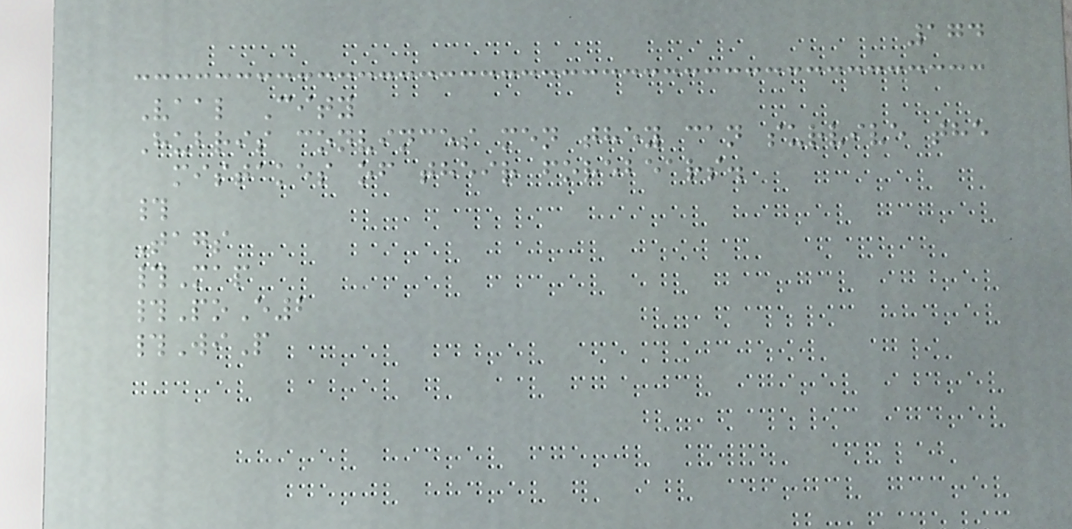174
Vaal City
Hubris convinces men they can survive the
mistakes of their forebears.
#
Tags
#Map
#PoE2
#WiP
